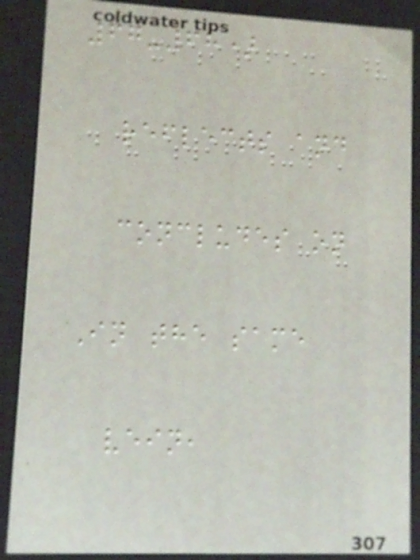67-68)
reflects and
concludes on
In the same
vein,
